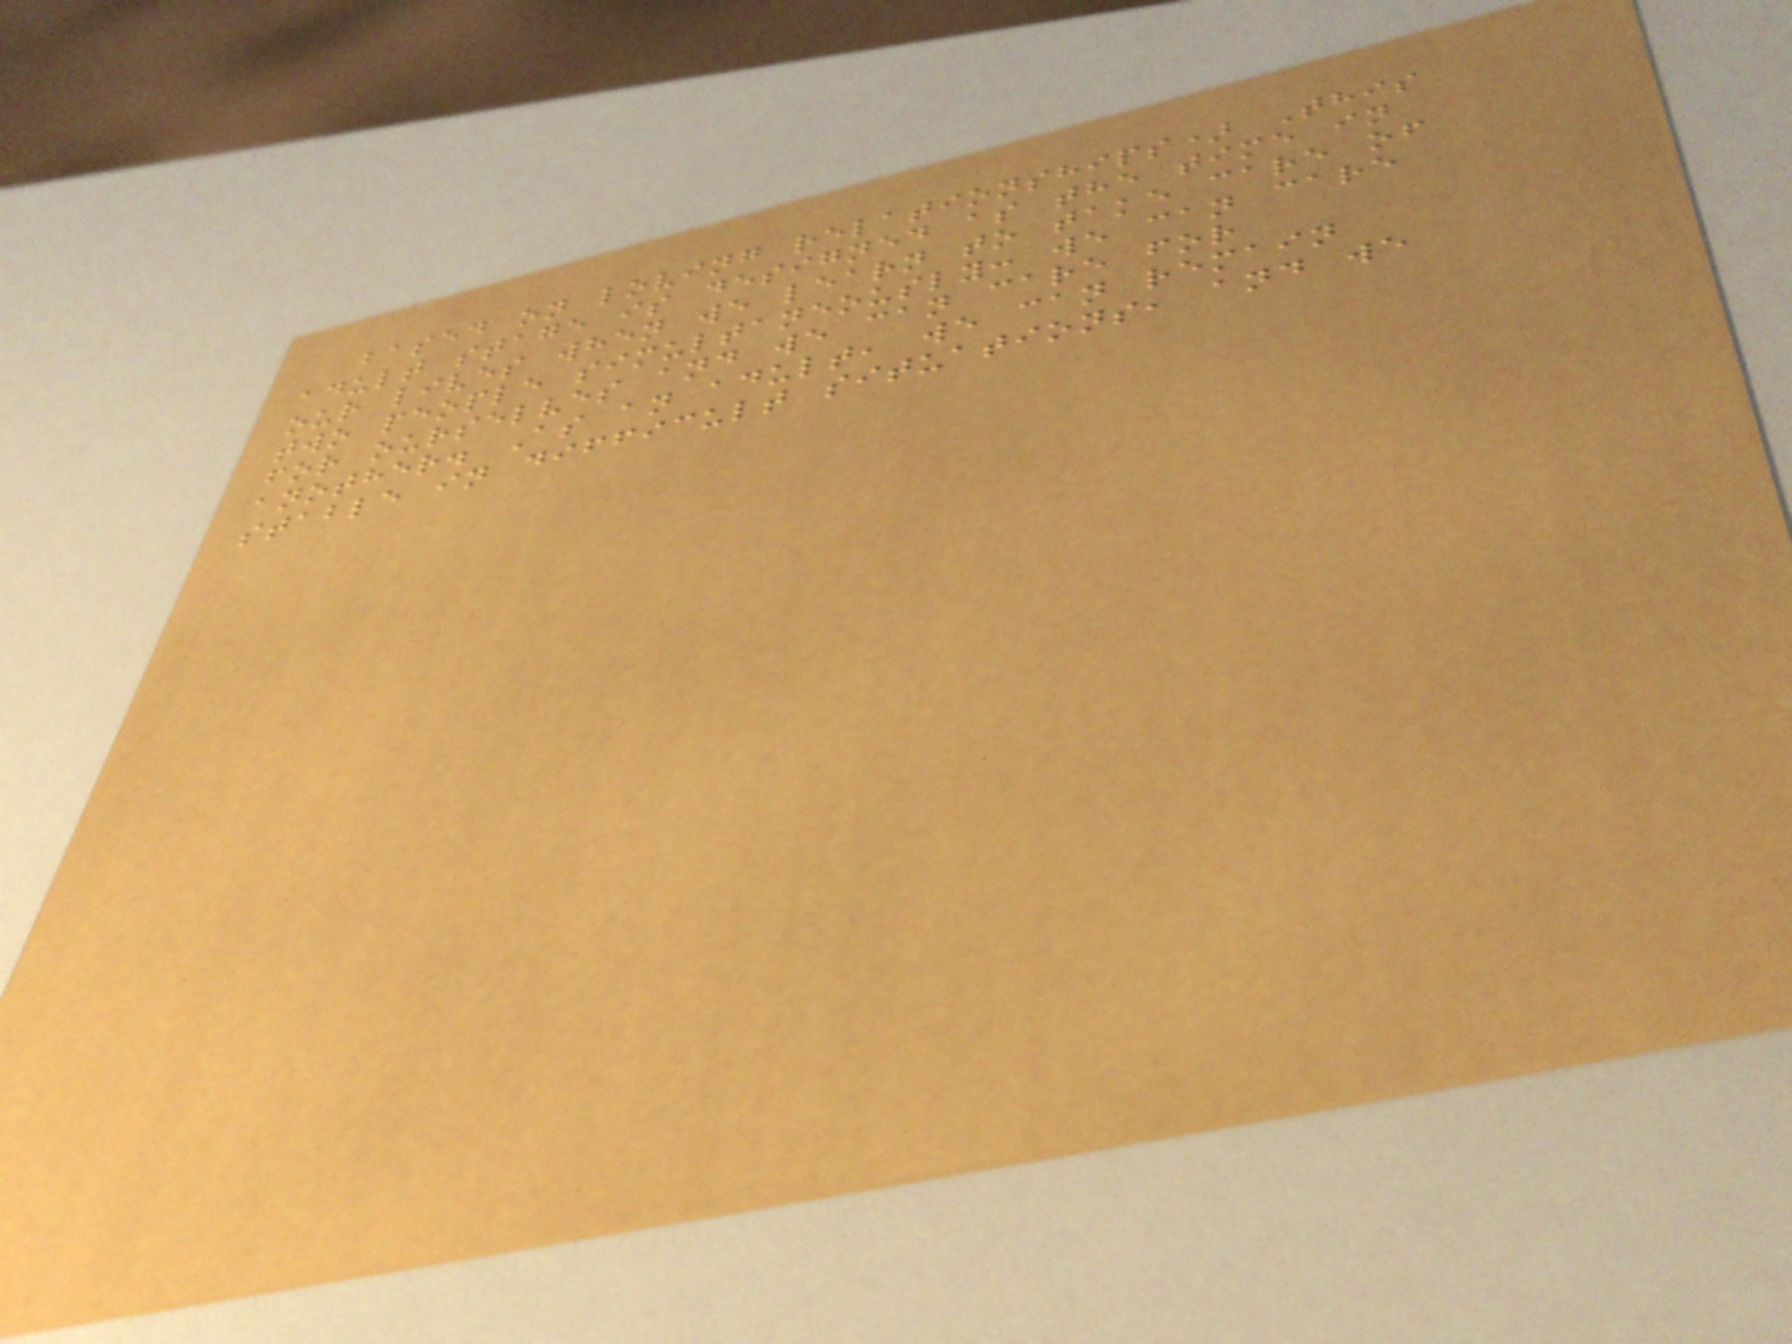based on loving relationships) This
adult stage is designed as the time in
our lives when we learn to take care of
two people simultaneously: we can care
for ourselves and we can care for
another. As an adult, we can remain
stable in difficult situations, and we
